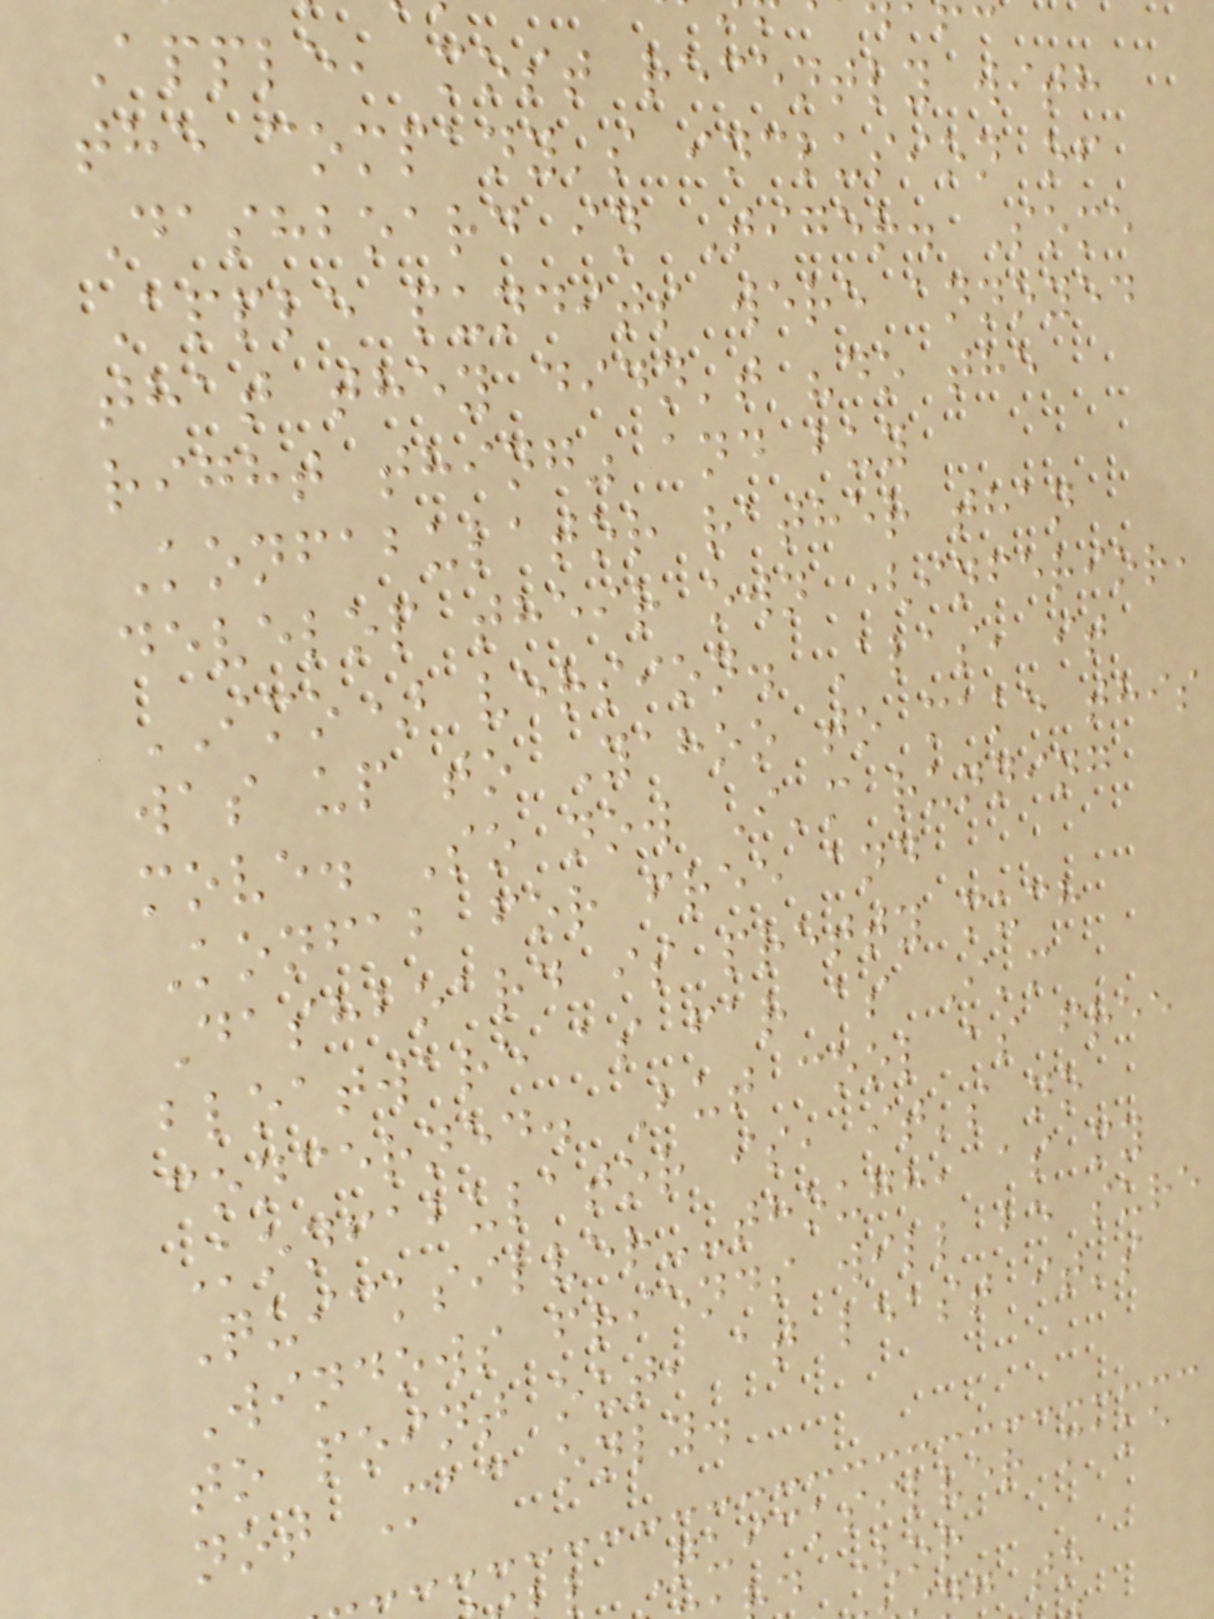Apple, most recently with
the company's inclusion of
Dashboard in Tiger. Some
Apple pundits were annoyed
that they didn't "do the
right thing" and buy
Konfabulator rather than
develop their own (inferior,
IMO) version. Alas, it
was up to Yahoo to make this
move. So now I'm running
Konfab for free and
Dashboard is pretty much
bloatware as far as I'm
concerned. But cool as free
Konfabulator is, it's no
Quicksilver--though, as my
Windows friends will be sure
to point out, at least it's
not Mac only.
l Quicksilver make
d (or
